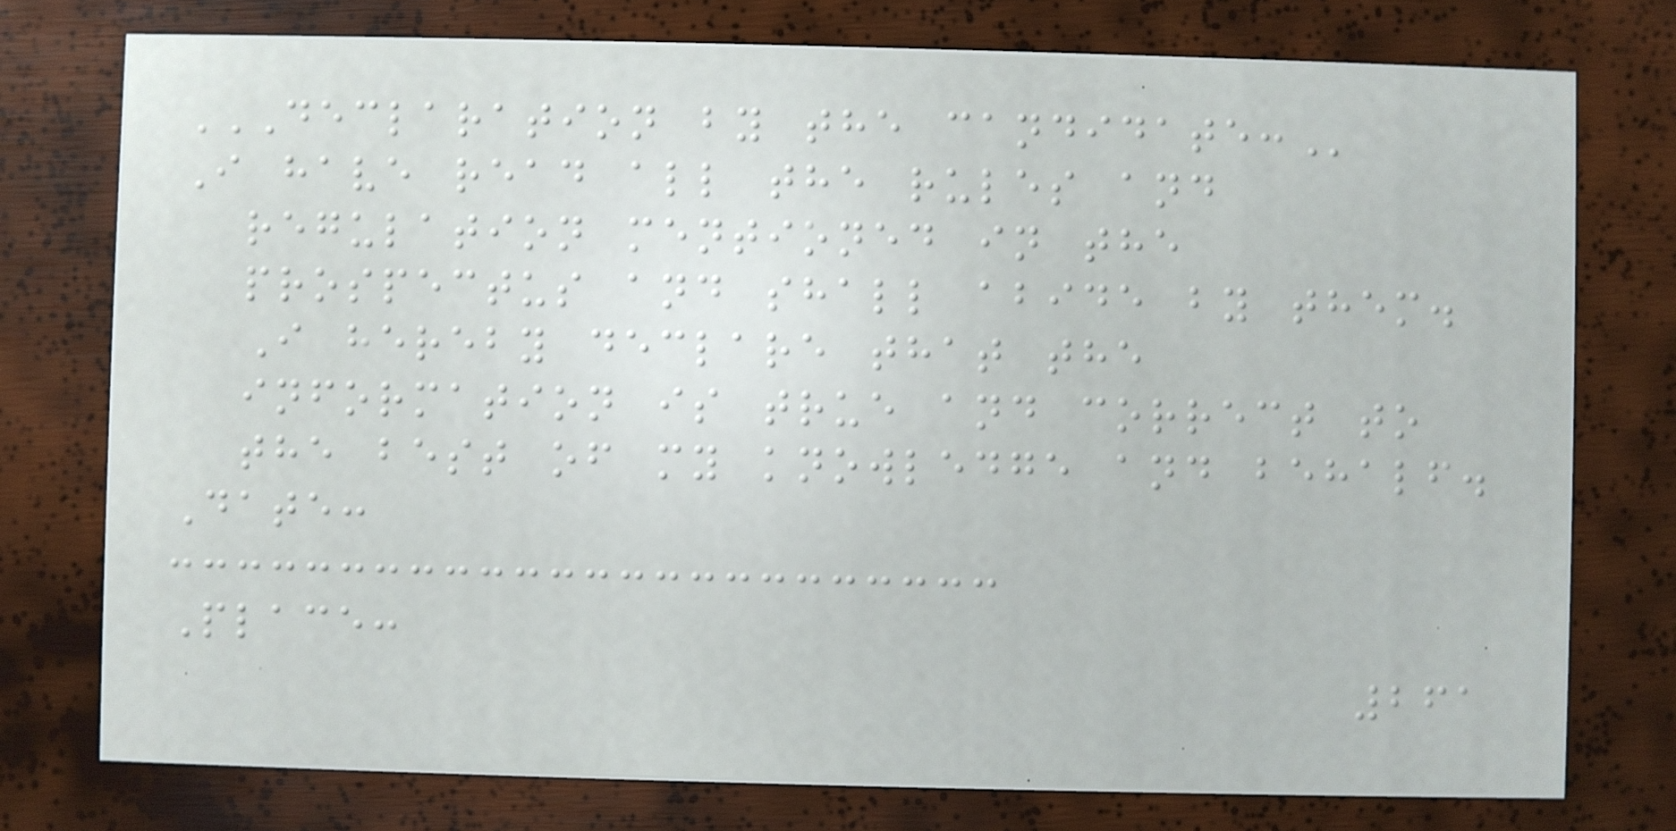DECLARATION BY THE CANDIDATE:
I have read all the rules and
regulation mentioned in the
prospectus and shall abide by them.
I hereby declare that the
information is true and correct to
the best of my knowledge and behalf.
Date:
Place:
261
